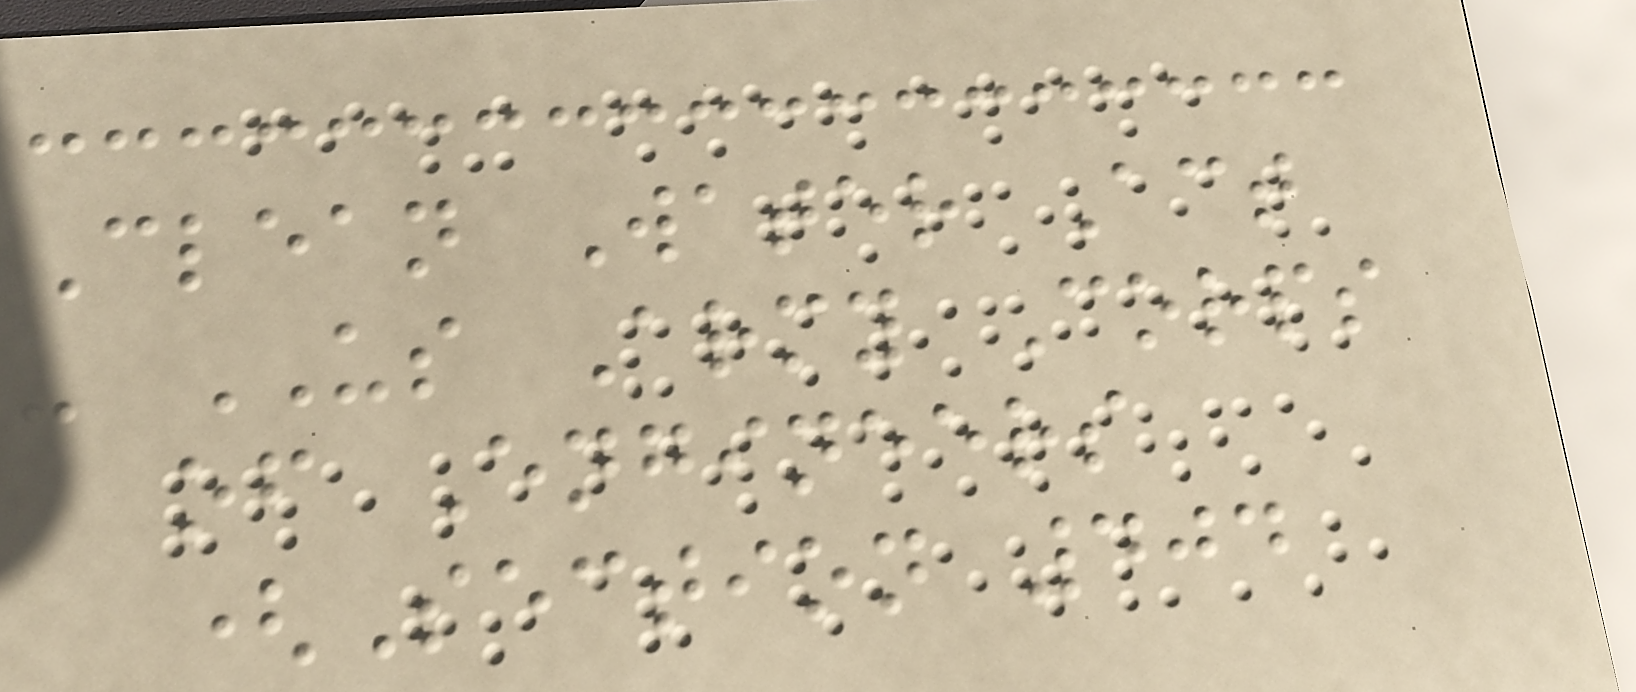Clean Water Act
- US Army Corps
of Engineers
(Section 404
